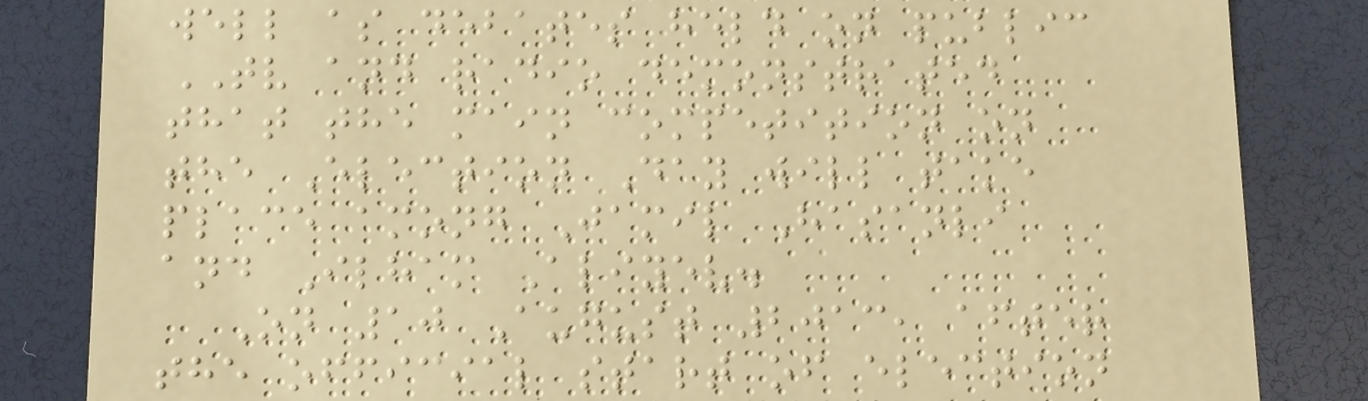well as debates held on public
TV and radio demonstrated
that the main competition on
the Election Day will take
place among Jamil Hasanli
and Ilham Aliyev.
On 10 August 2013, after
the official start of election
